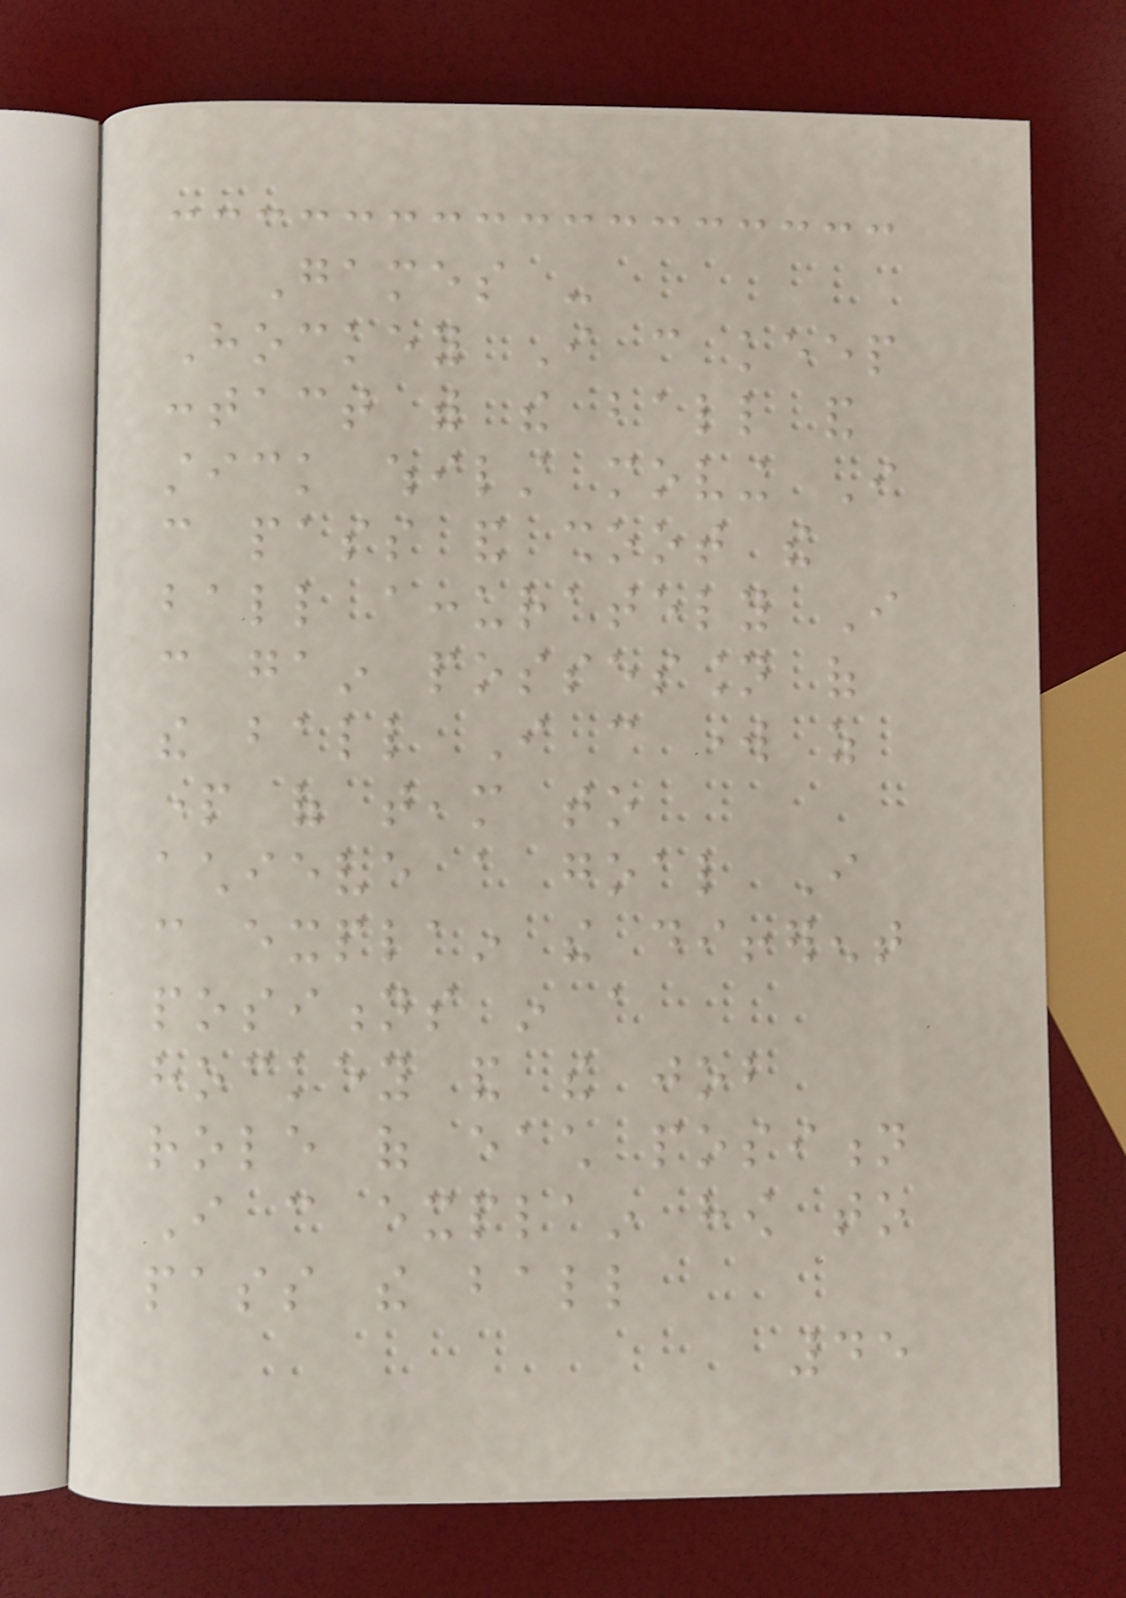Games -
Hockey I can keep
contact with the ball and
stick whilst moving I
can pass and shoot the
ball accurately I
can gain possession of
the ball I can work as
part of team to
achieve a goal I
can explain the different
positions in a
hockey and the job
role of each position
I can explain how to
pass the ball
45
